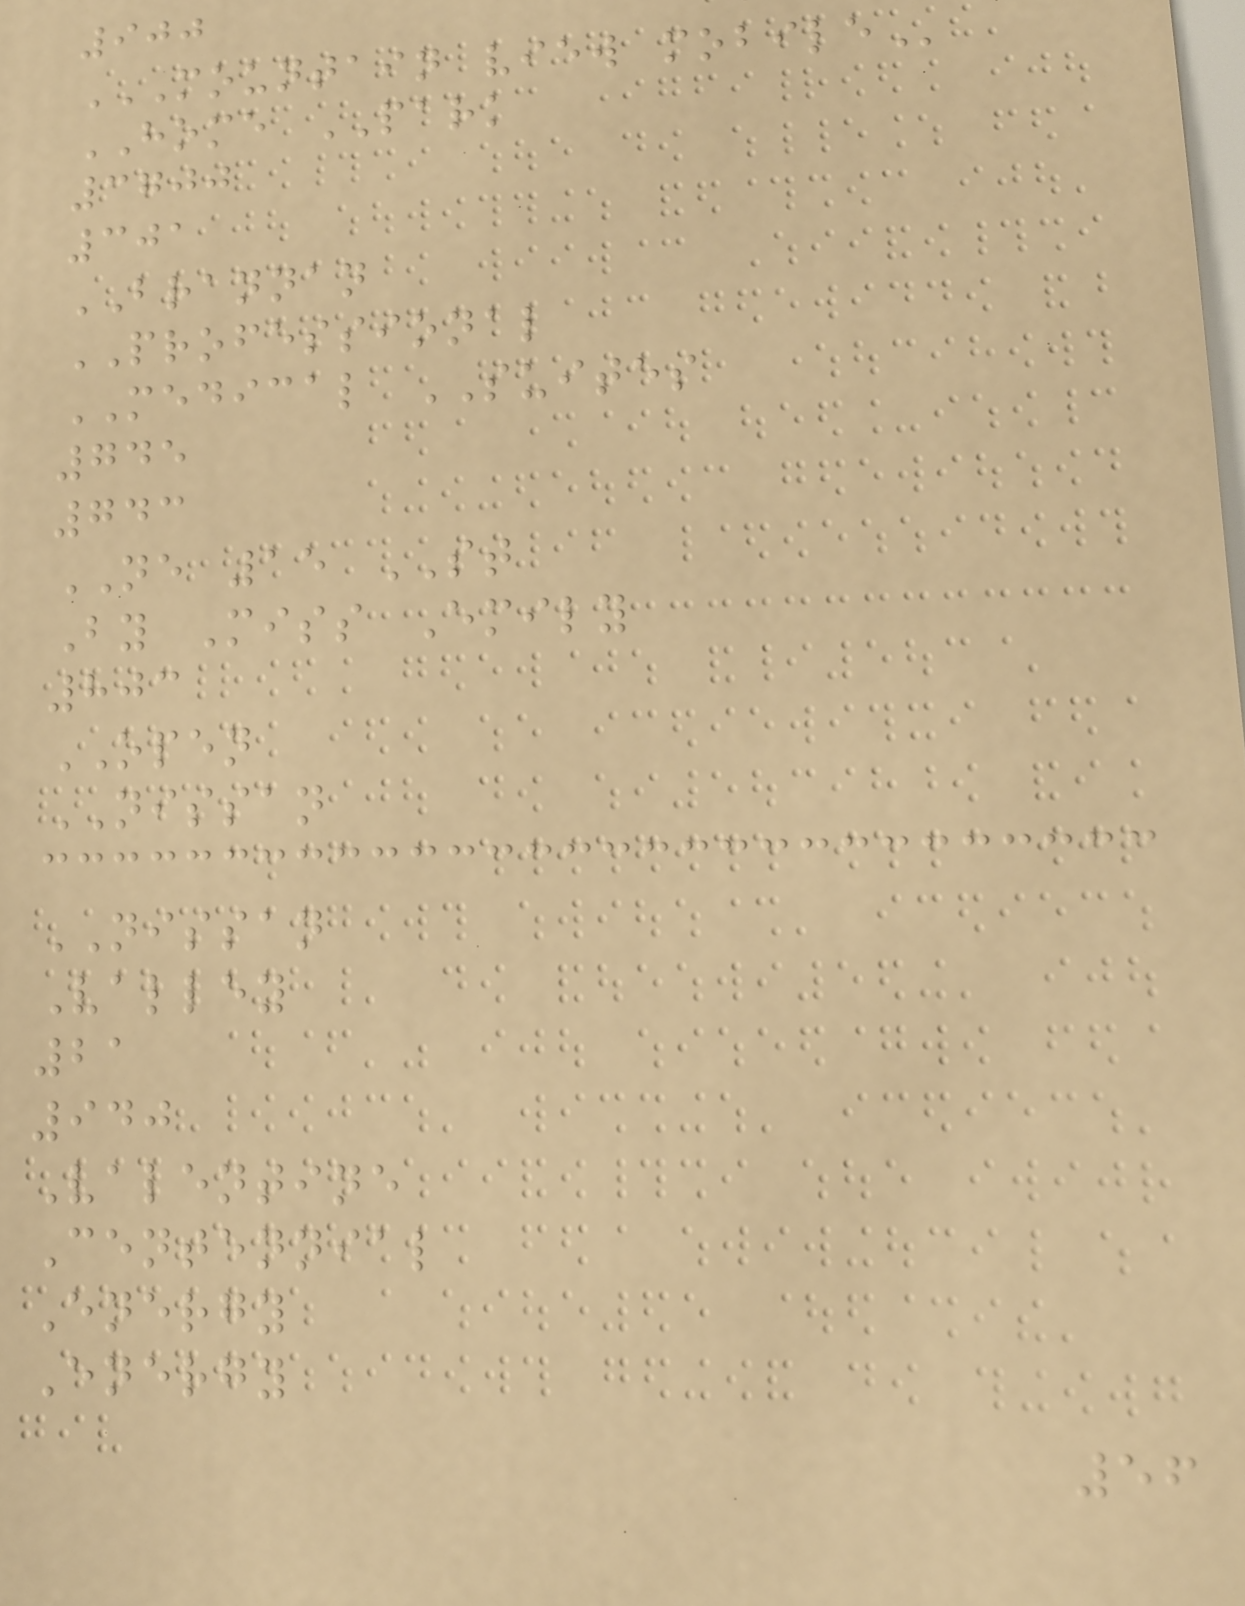900
MOUNTAIN VIEW MOBILE
HOME PARK
3700
301
BRANNAN
PROFESSIONAL
MEDICAL SUITES
745
743
NE 15 ST
By Miss Emily
803
OPEN
NISSAN
NISSAN
Valley
21
940
Valentine
Centennial
Energy
Energy
56
